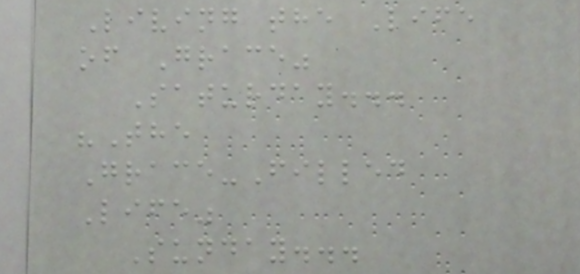Living the Life
of Grace"
Saturday...
"The
Grace-Filled
Life"
Sunday...
